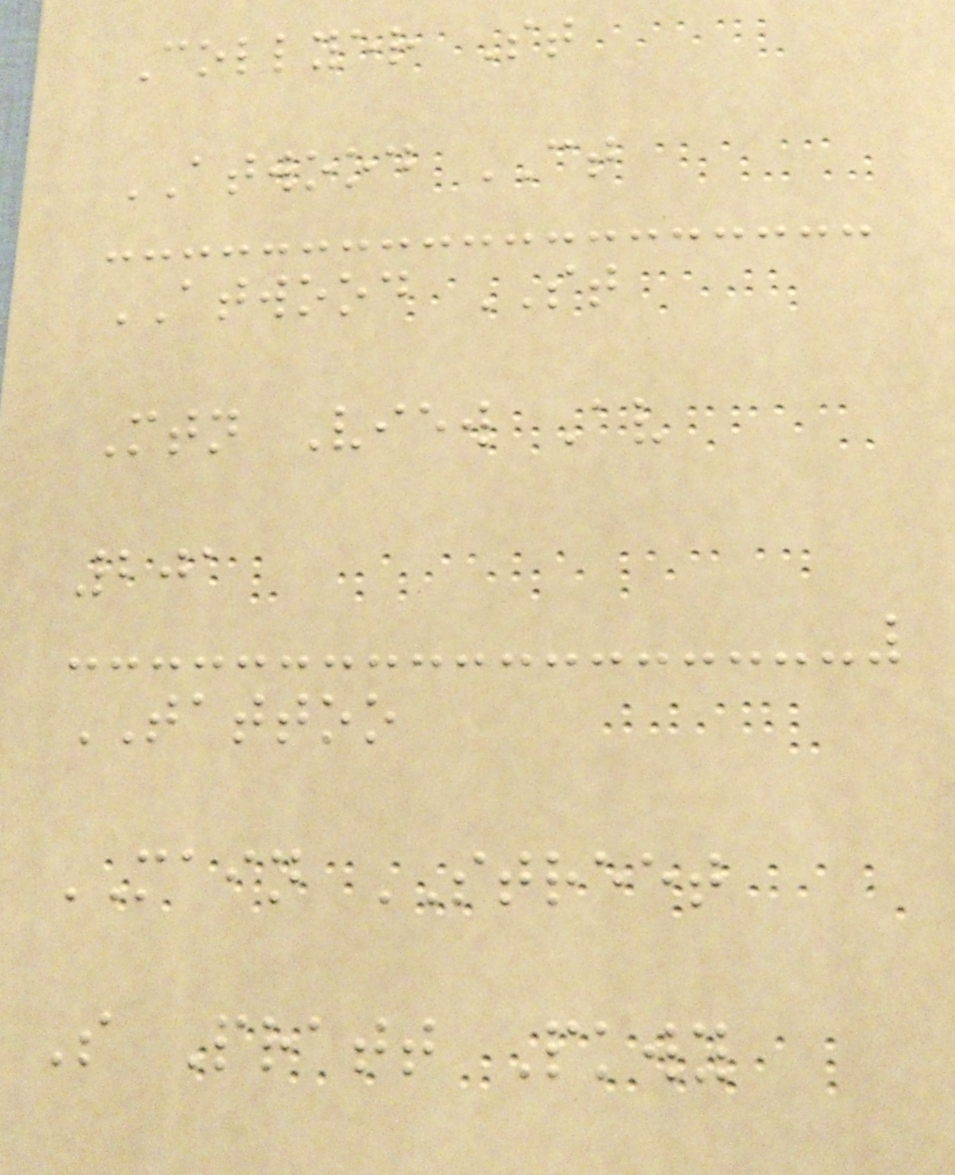Collyer St
ATWOOD CT
ATWOOD ST
Mtn View Av
201
TATTOO
MAIN STREET
S Pratt Pkwy
